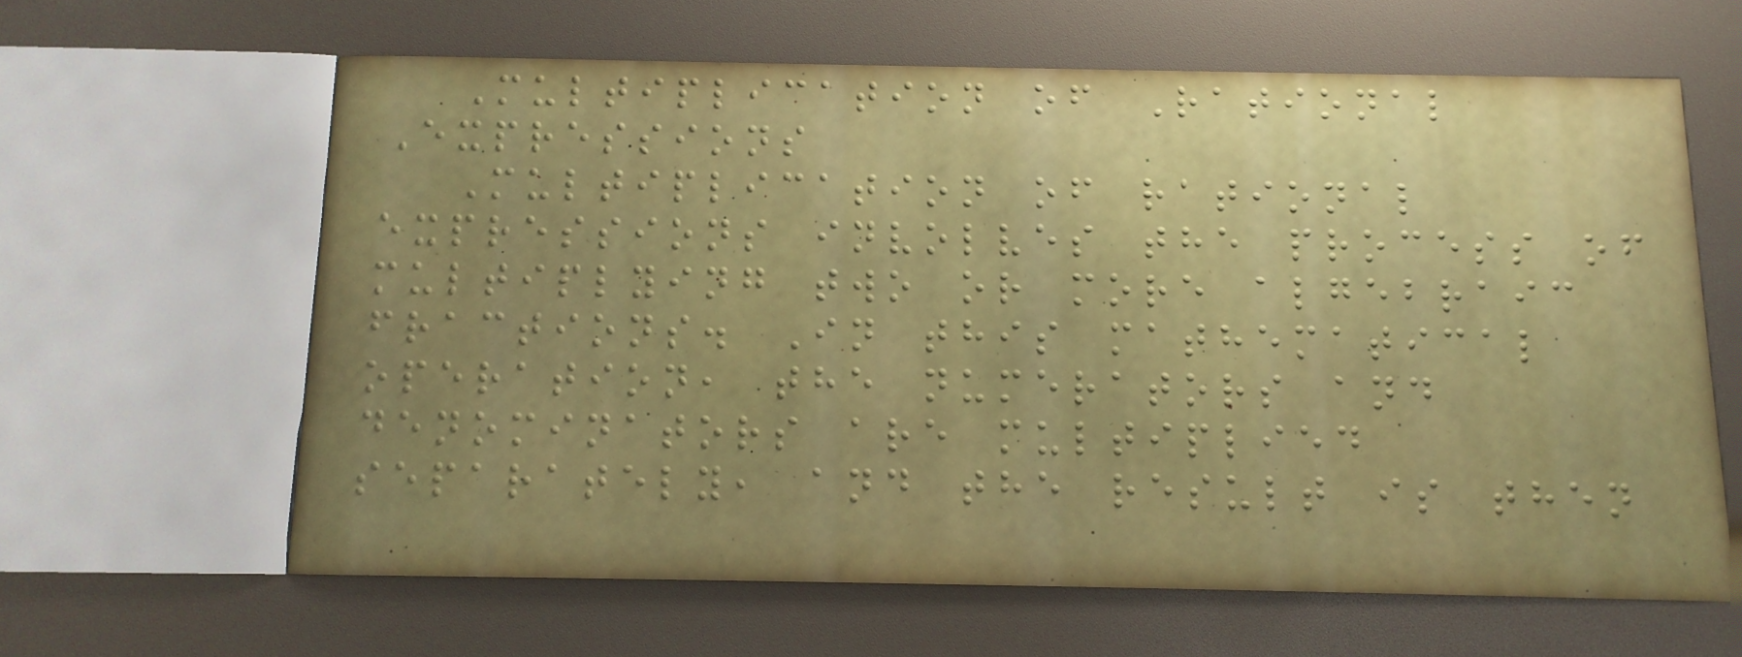Multiplication of Rational
Expressions
Multiplication of rational
expressions involves the process of
multiplying two or more algebraic
fractions. In this mathematical
operation, the numerators and
denominators are multiplied
separately, and the result is then
